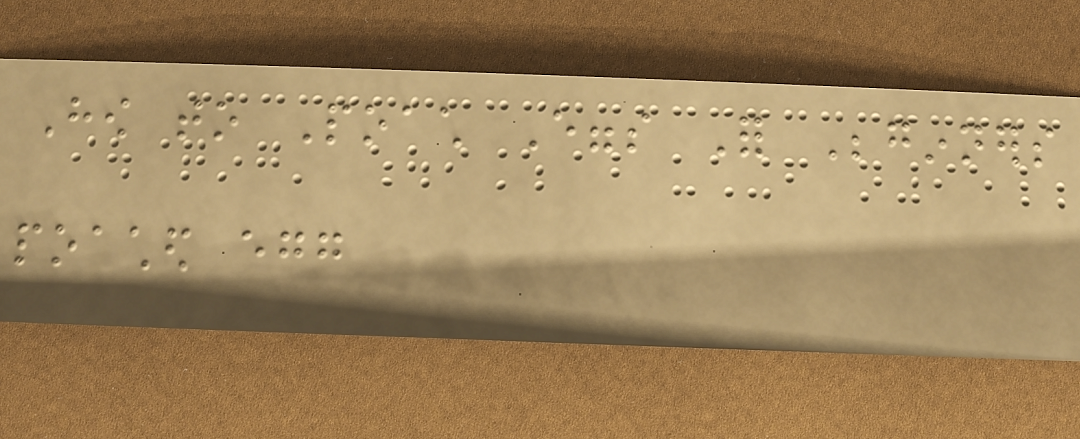How to Poach Eggs For Beginners
poached egg
